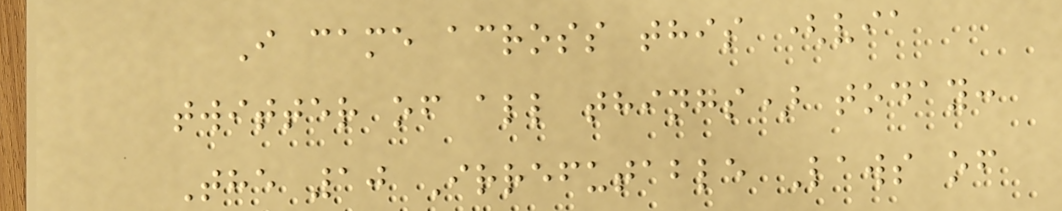I came across this (via
twitter of all things) today:
The 10 Irrefutable Laws of
